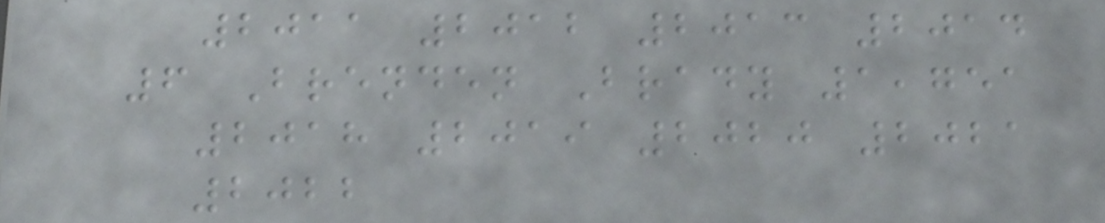2011 2012 2013 2014
6 Brenden Brady 1,751
2018 2019 2020 2021
2022
